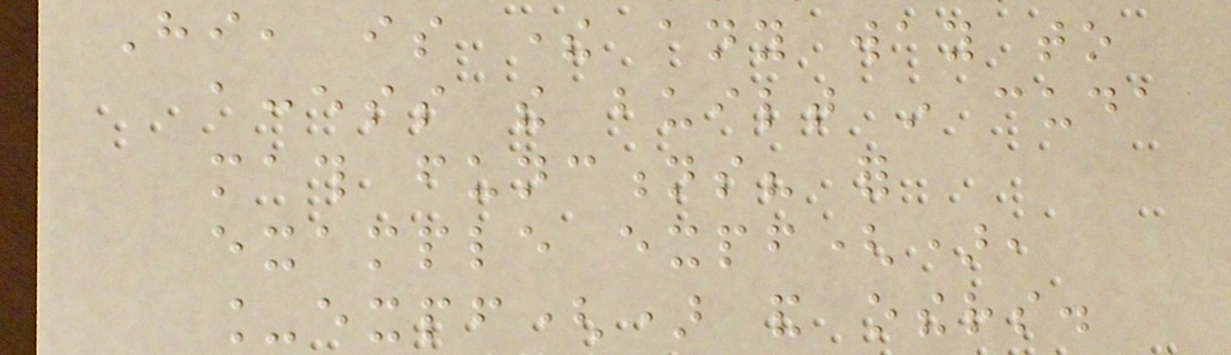Hi, is there any way to
access the built in cuda
math functions? for
example expf(),
_expf() and others.
